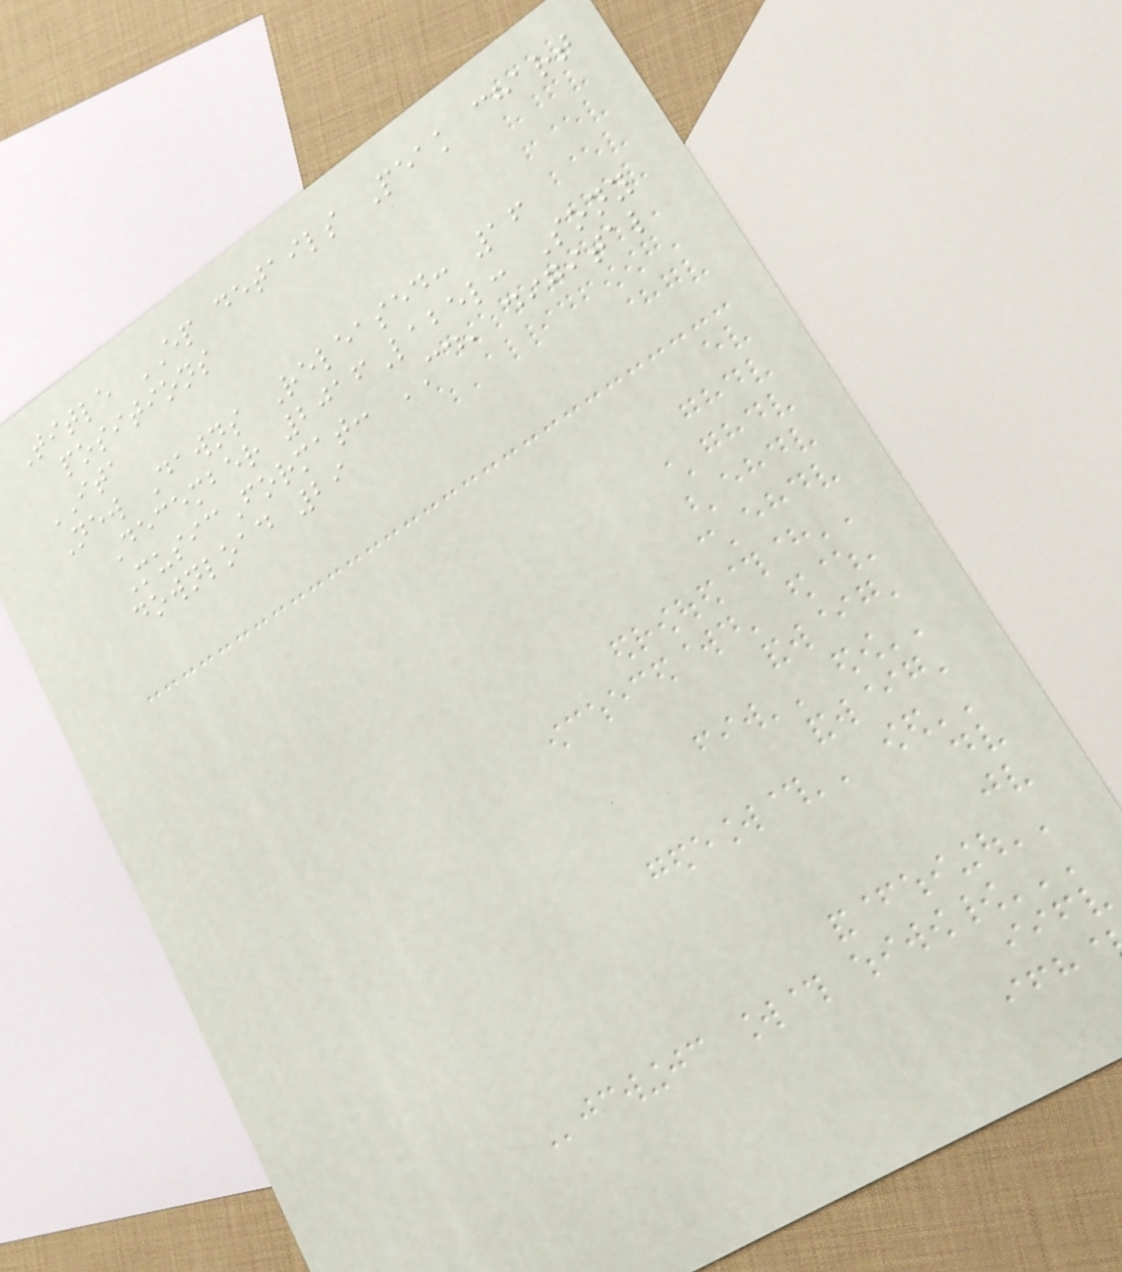Title EP details Peak chart
positions
ITA
New Dawns Released: 16
December 2016Label: Sony
MusicFormat: CD, digital
download 29
